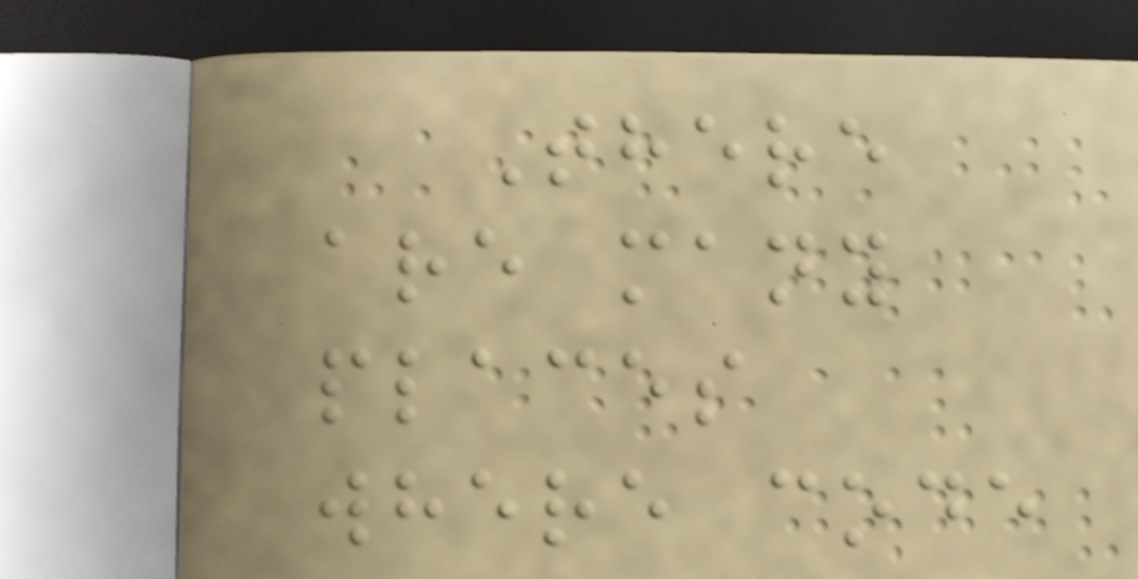There
are many
places
where code
